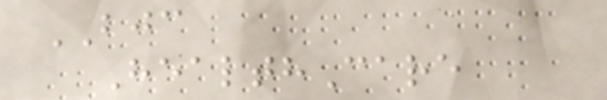BJC
HealthCare
